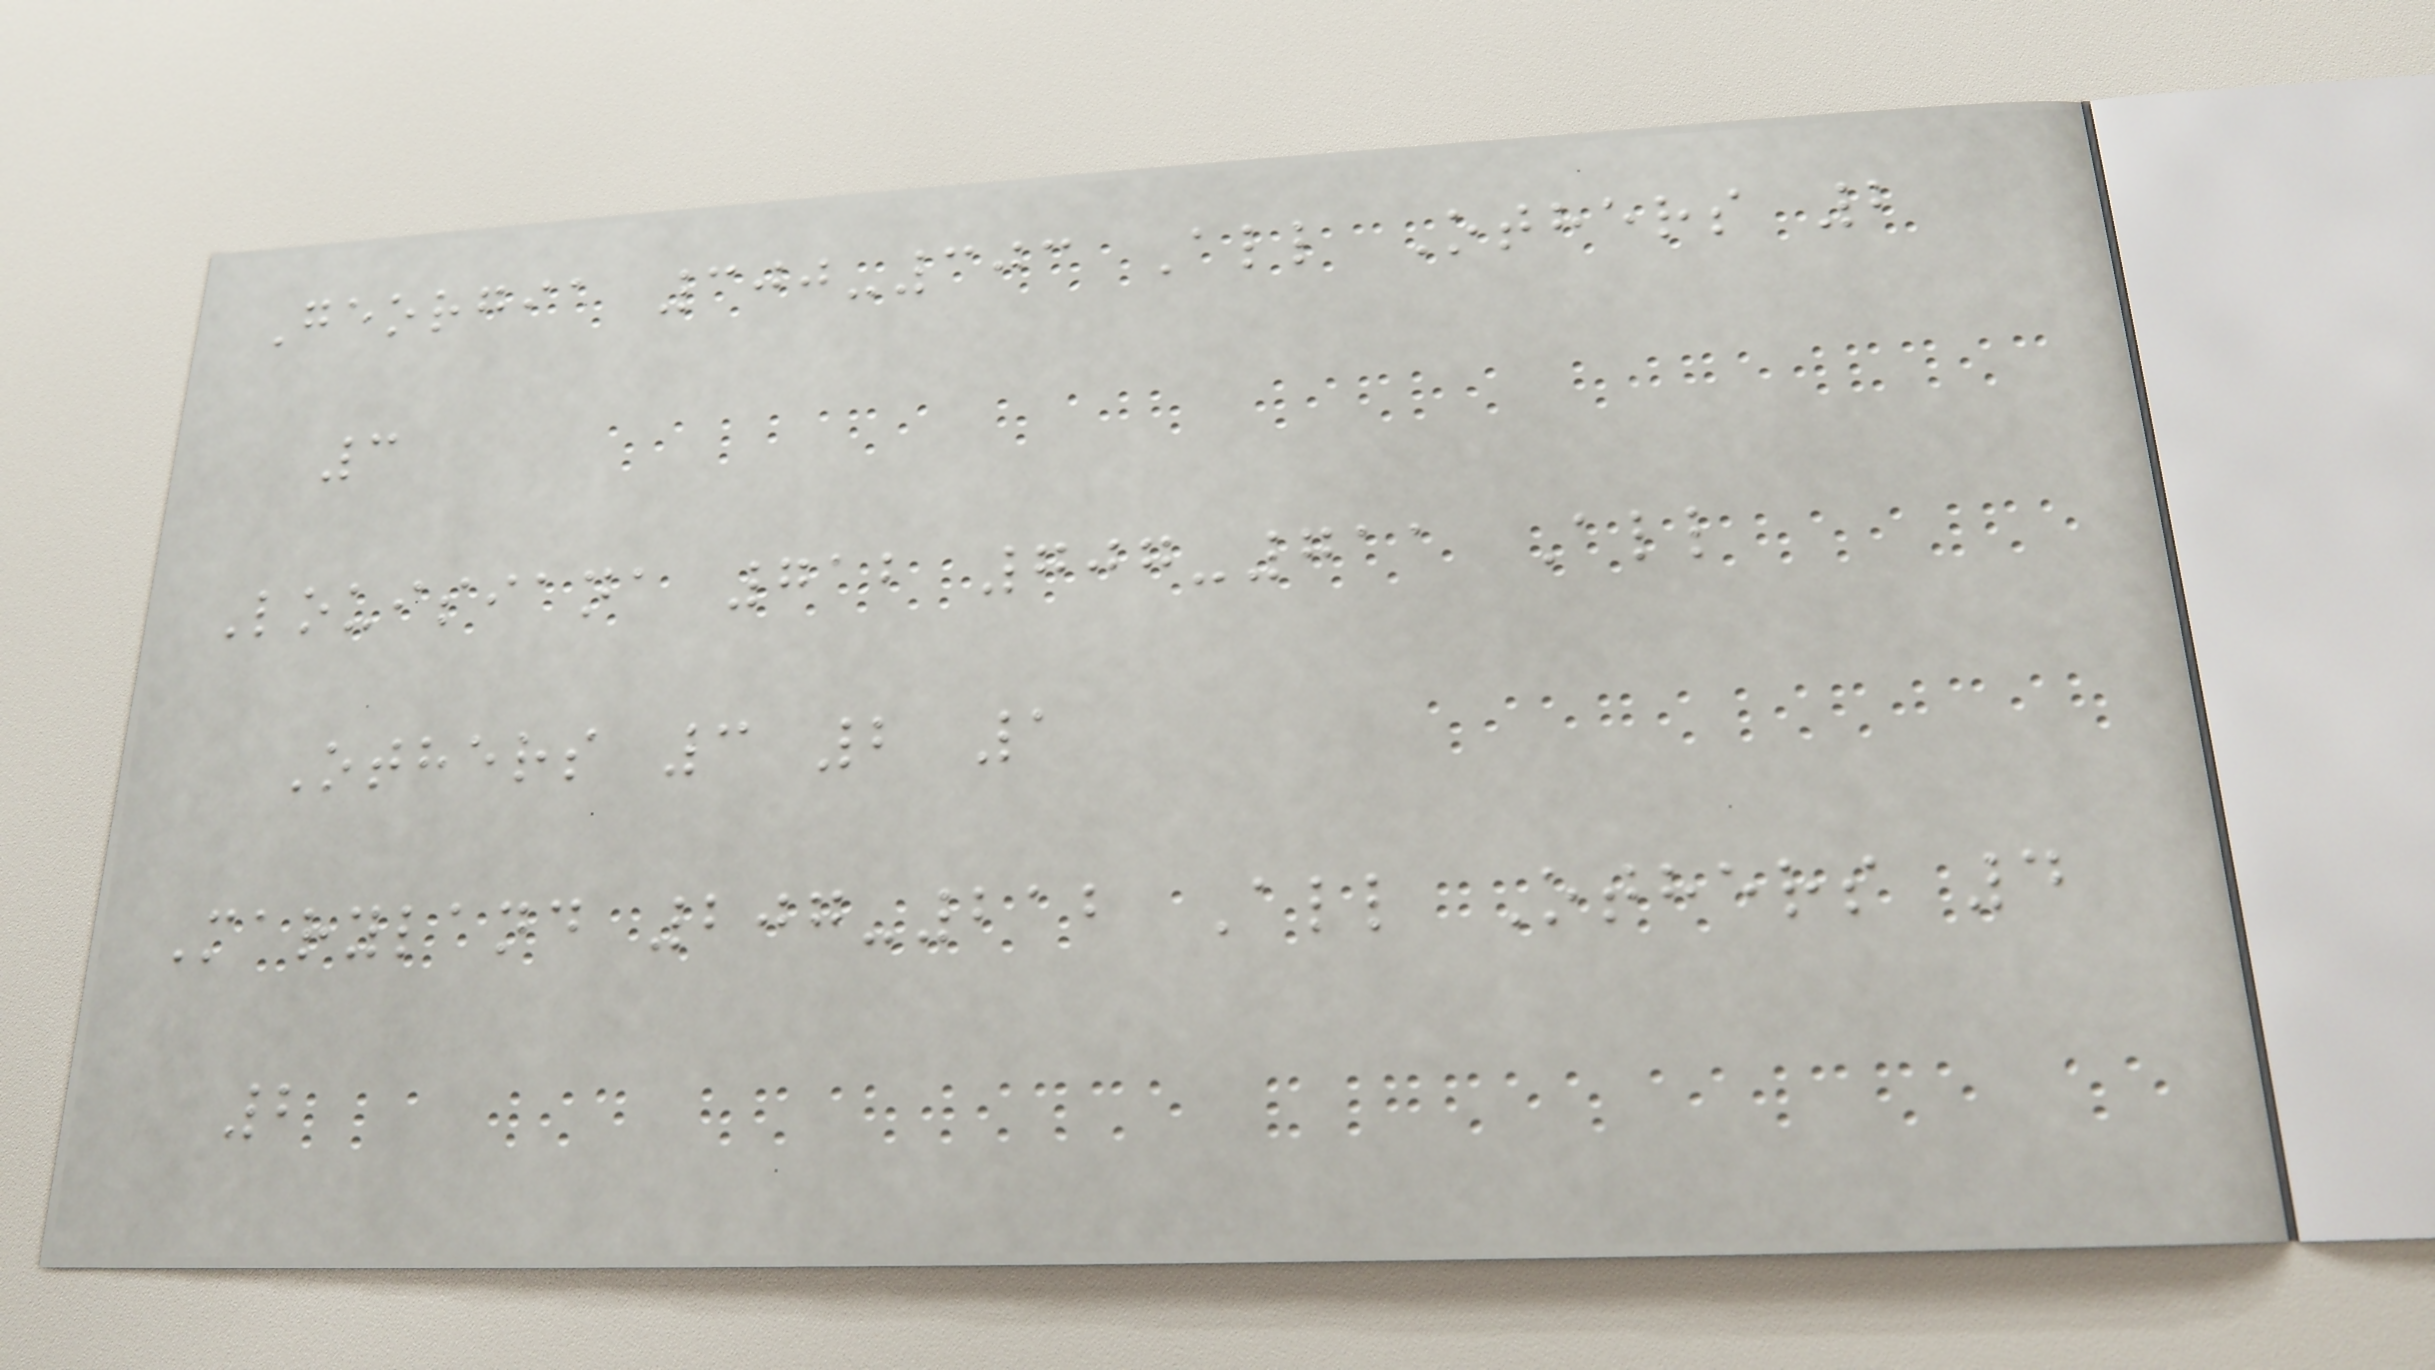Georgia 300-303 All Others 2
3
Louisiana 712 707-711 All
Others 3 2 1
Maryland 207-212 All Others 4
2
